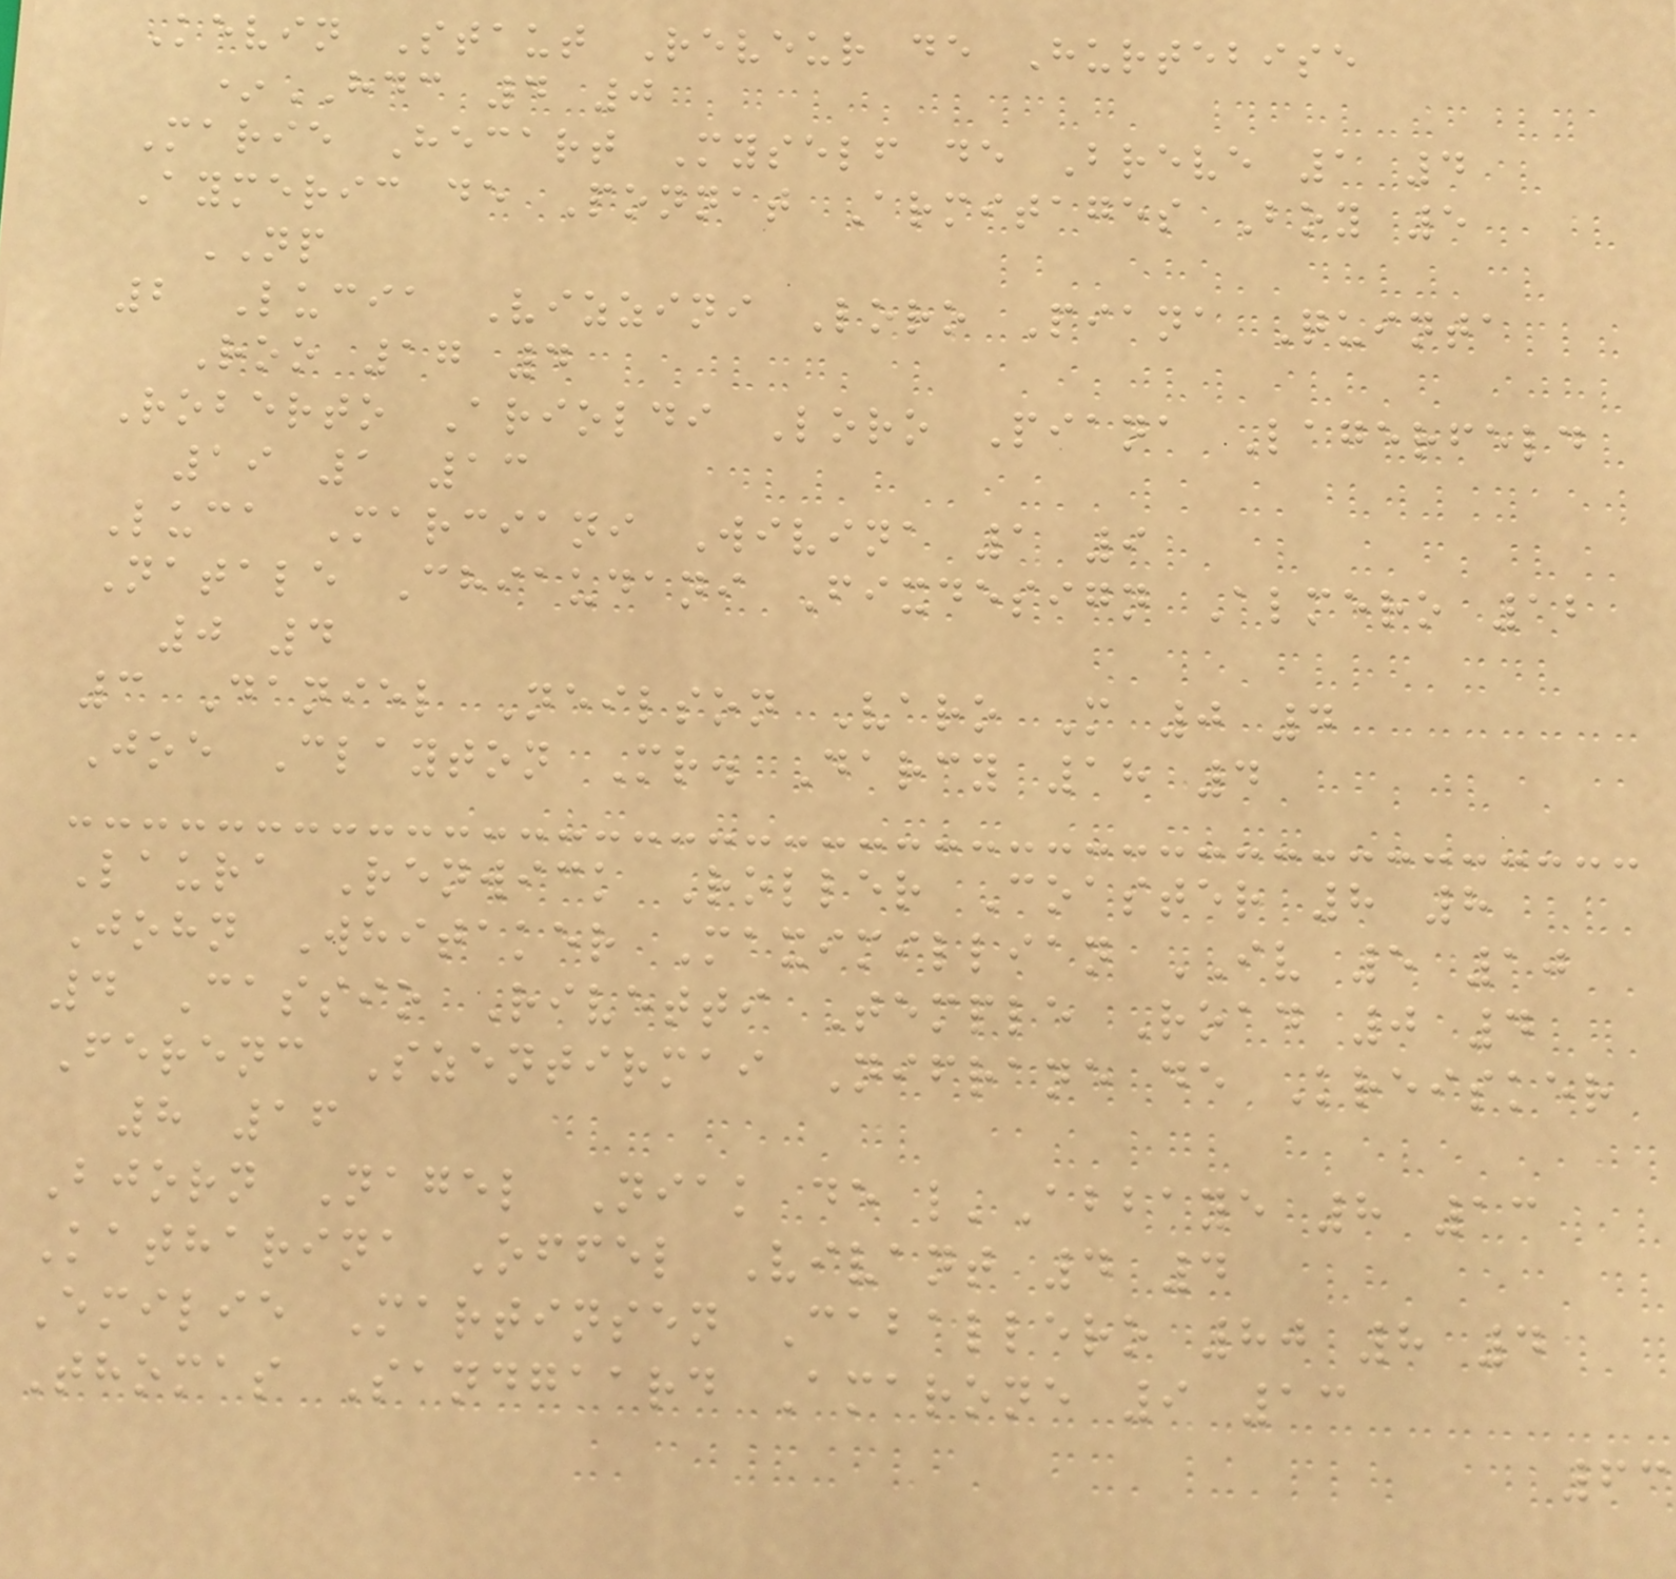Kevin Staut Reveur de Hurtebise
*HDC 4 0
Marie Hecart Myself de Breve 1 4
Aymeric de Ponnat Armitages Boy 5
NP
2 Lucia Vizzini Loro Piana Quinta
Roo 17 4
Roberto Arioldi Loro Piana Lagerfeld
19 1 13
Luca Marciani Wivina 1 9
Natale Chiaudani Fixdesign Almero 12
0 4
3 Daniel Neilson Varo M 0 4
Joe Clayton Mr. Darcy 18 4
Laura Renwick Roller Coaster 8 8
John Whitaker Maximillian IV 5 10
4 Cassio Rivetti Temple Road 0 4
Ferenc Szentirmai Nifrane de Kreisker
8 16
Bjorn Nagel Niak de l'Abbaye 8 13
Katharina Offel Vivant 4 4
Emilie Martinsen Caballero 80 8 4
Thomas Sandgaard Amarone 9 13
63
